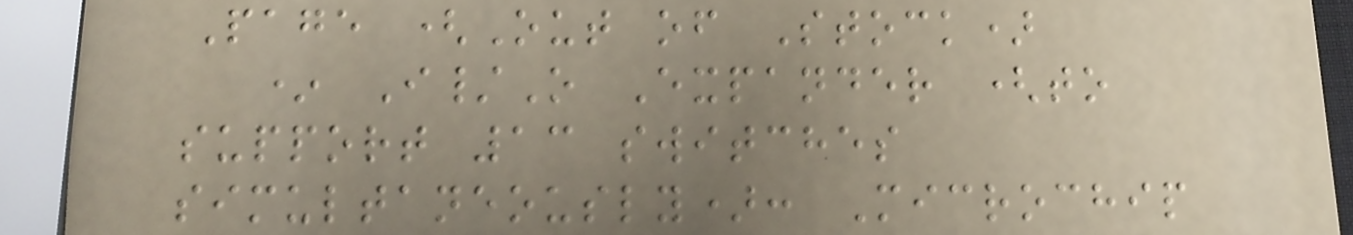Page (Out of Stock)
* I/O Expander (to
support 13 switches
simultaneously): Microchip
